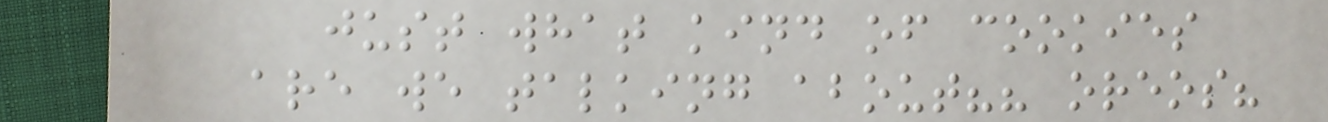just what kind of cookies
are we talking about?? oreos?
